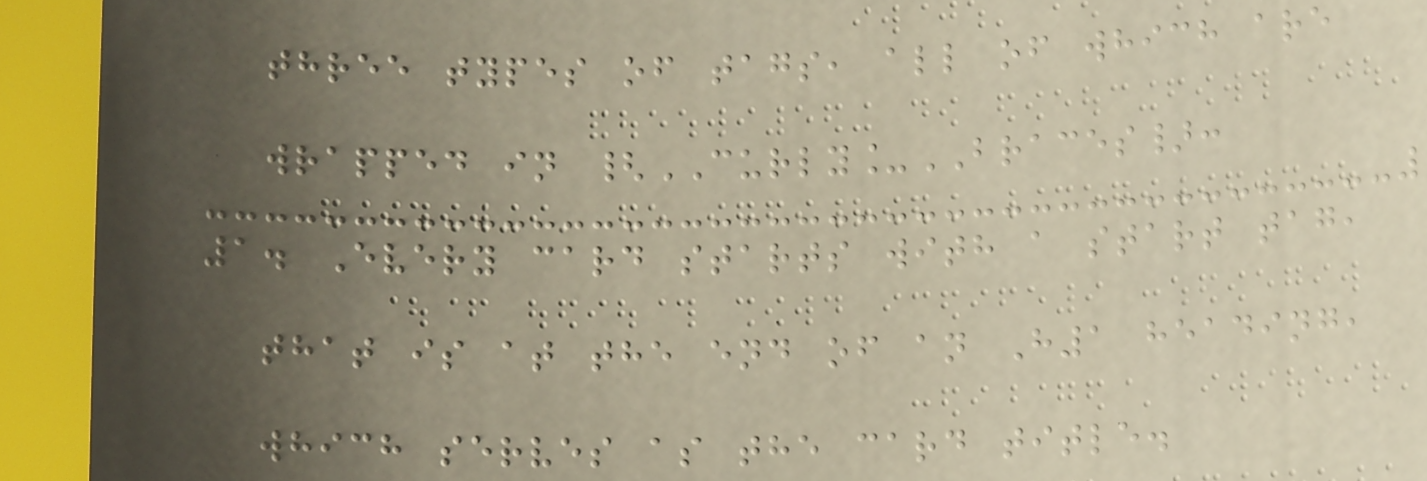three types of tags, all of which are
wrapped in {CURLY_BRACES}:
1. Every card starts with a start tag,
that is at the end of an H1 heading,
which serves as the card title.
